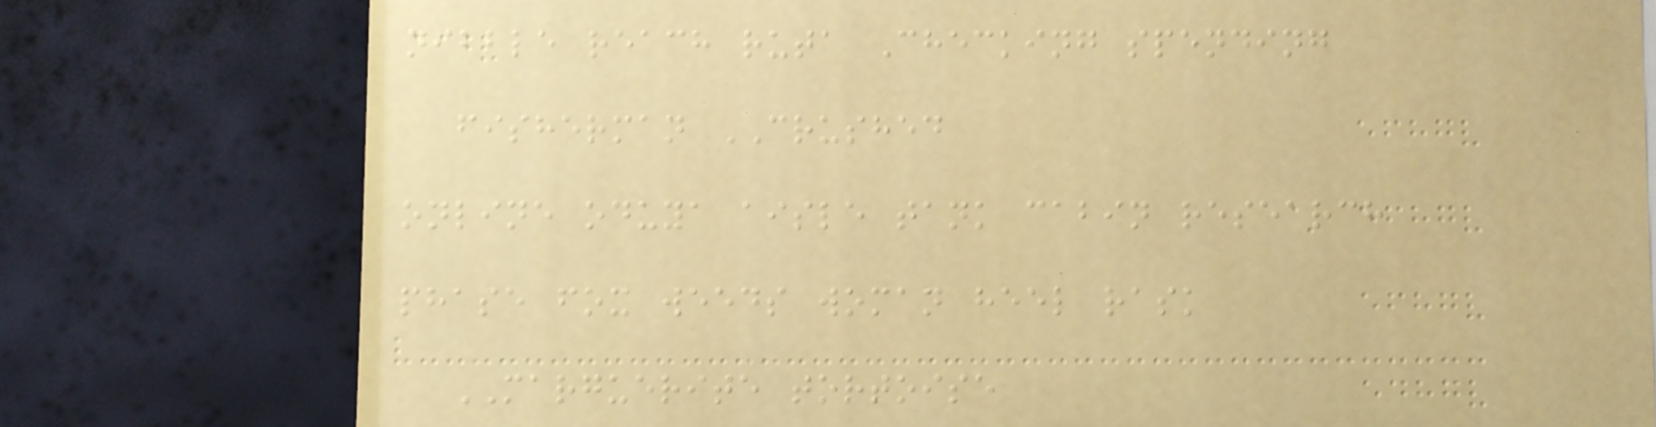nibble reach ruta Checking spending
fisherman CRUSHED
online oduya aisle tank cabin research
phase fox weeds woman heel rask
MARGUERITE tortoise
